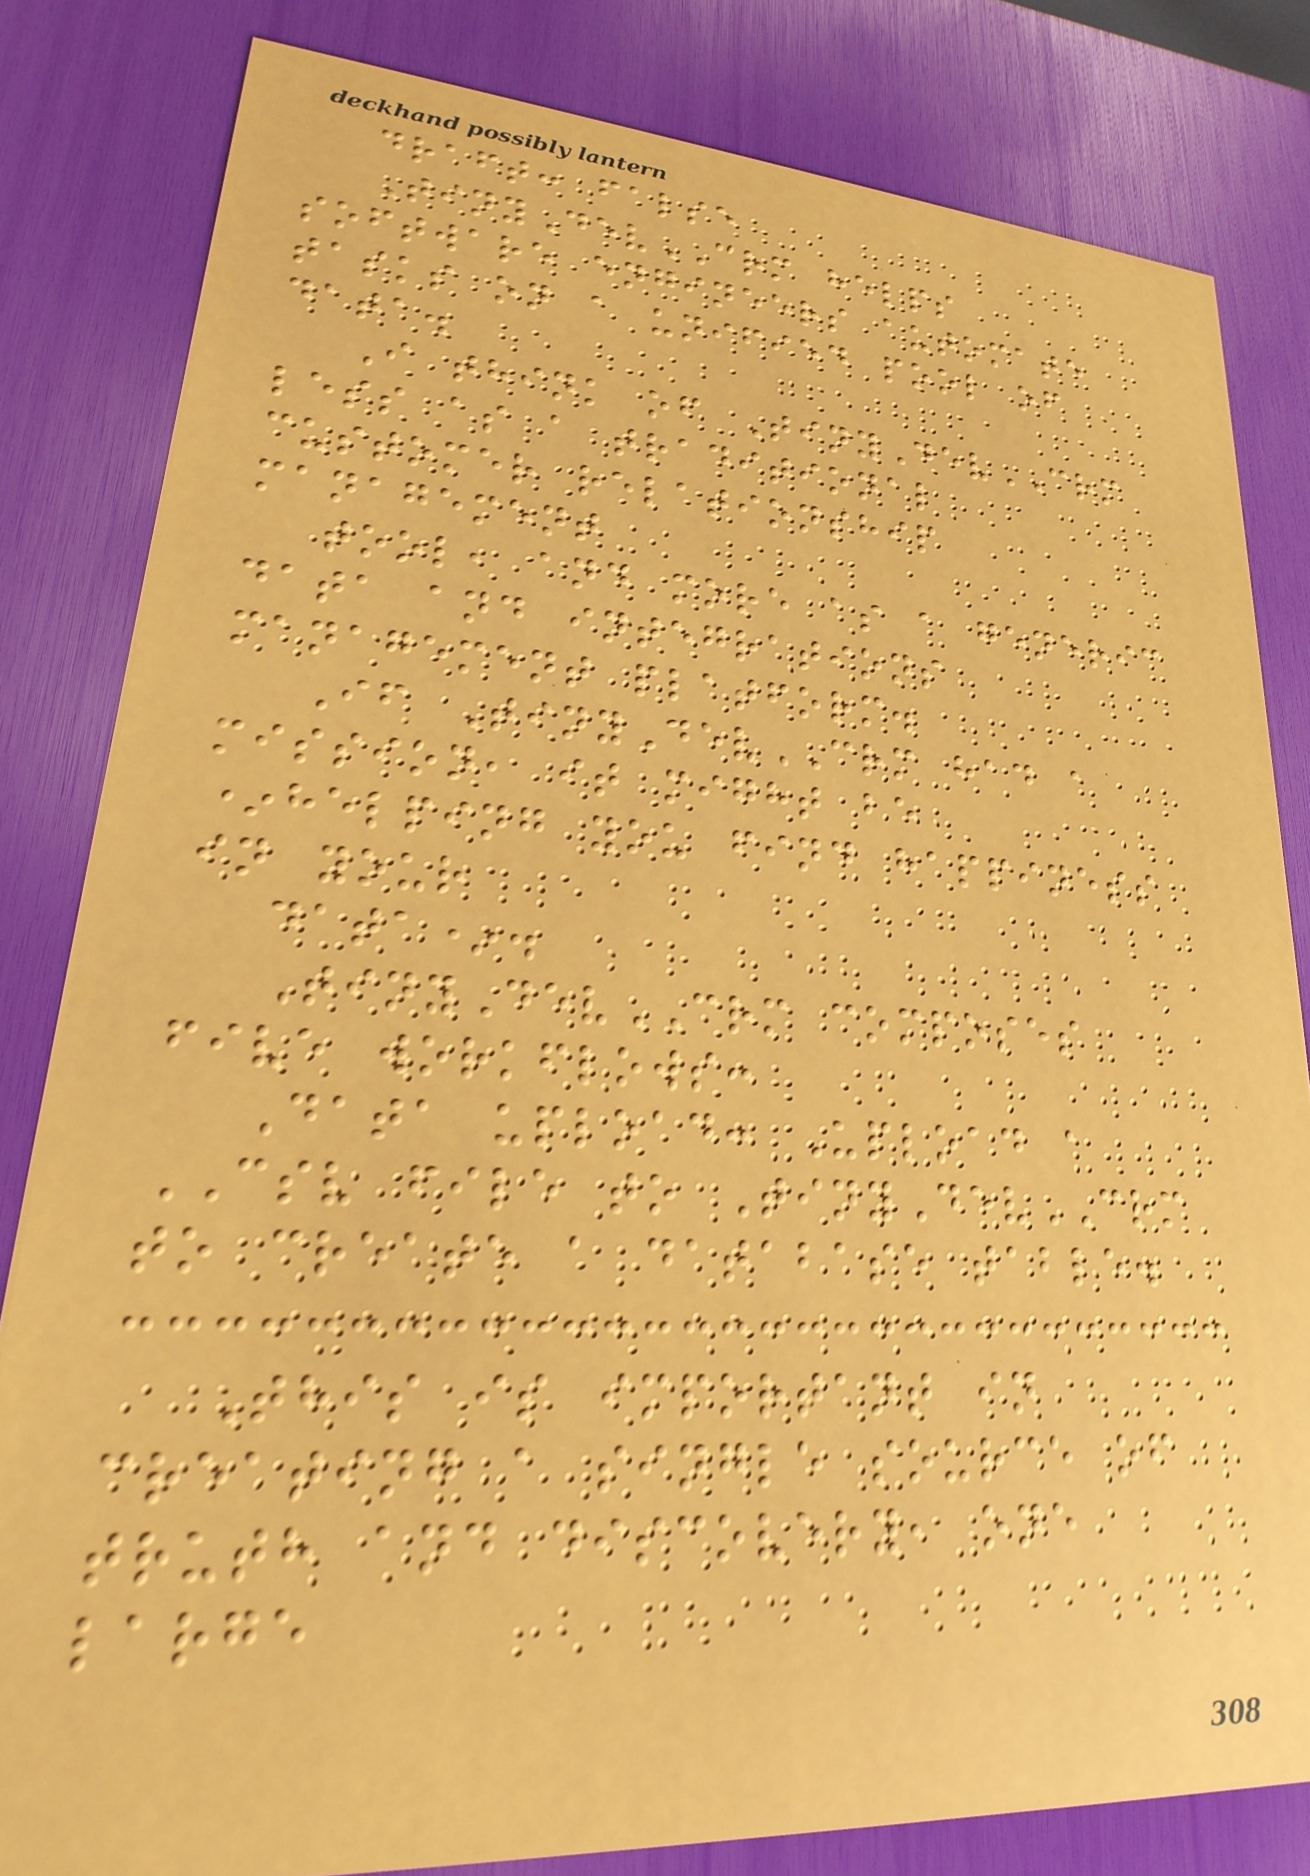draft: false
TinyDevCRM helps
software engineers automate
tasks on a unified pool of
data.
I think of TinyDevCRM
less as a traditional
customer relationship
management
tool, and more as a generic
data and integrations
management platform.
If TinyDevCRM had a
mission, it might be
*helping you find happiness
in your
data*.
TinyDevCRM composes
five workflows:
Data upload: Upload a
CSV file to TinyDevCRM
to create a database table.
This is important in
creating a single source of
truth and discovery, one
large
